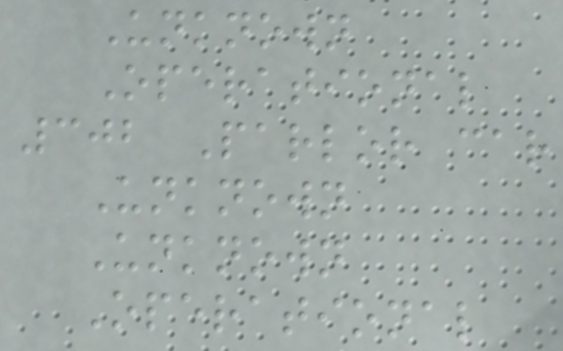Unknown
Operational
302 Parlor car
Unknown
Unknown
Operational
